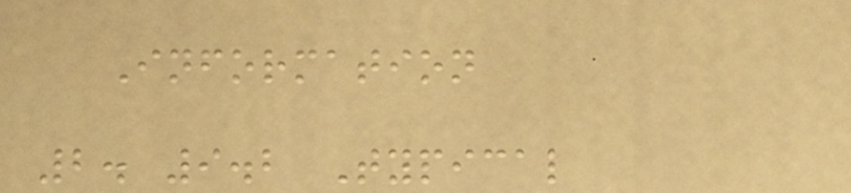Information
2. 9.2 Typical
